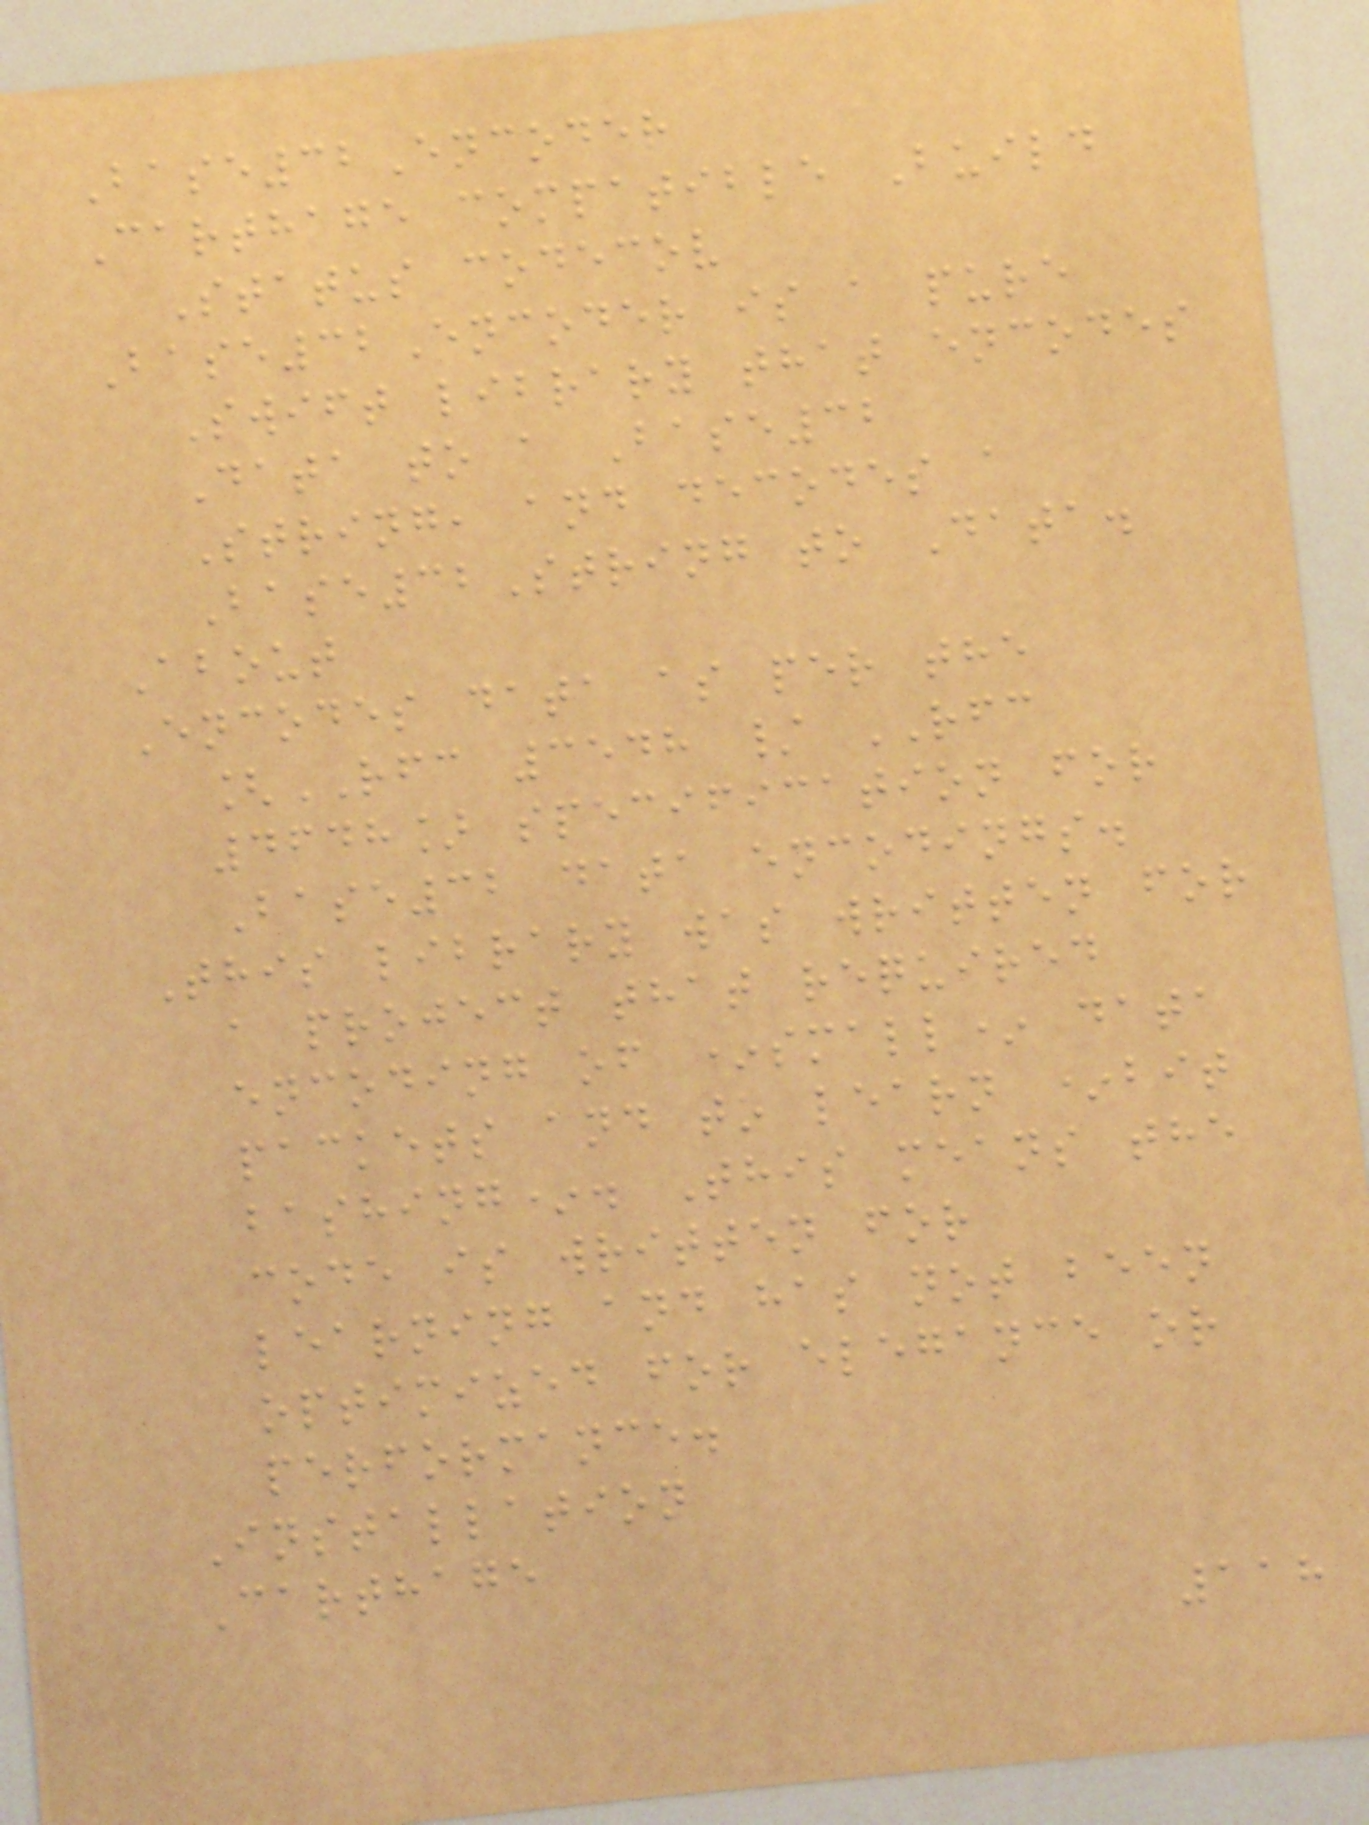Base32Encoder
Carthage compatible Build
Status codecov
Base32Encoder is a pure
Swift library that encodes
Data to a Base32
String, and decodes a
Base32String to Data.
About
Encodes data as per the
[RFC 3548 / RFC
4648] specification for
Base32 data encodings.
This library was written for
a project that required
encoding of *small* data
packets and to learn *bit
bashing*. This means the
code is written for
learning and has not been
optimized for elegance or
performance.
Installation
Carthage
118
